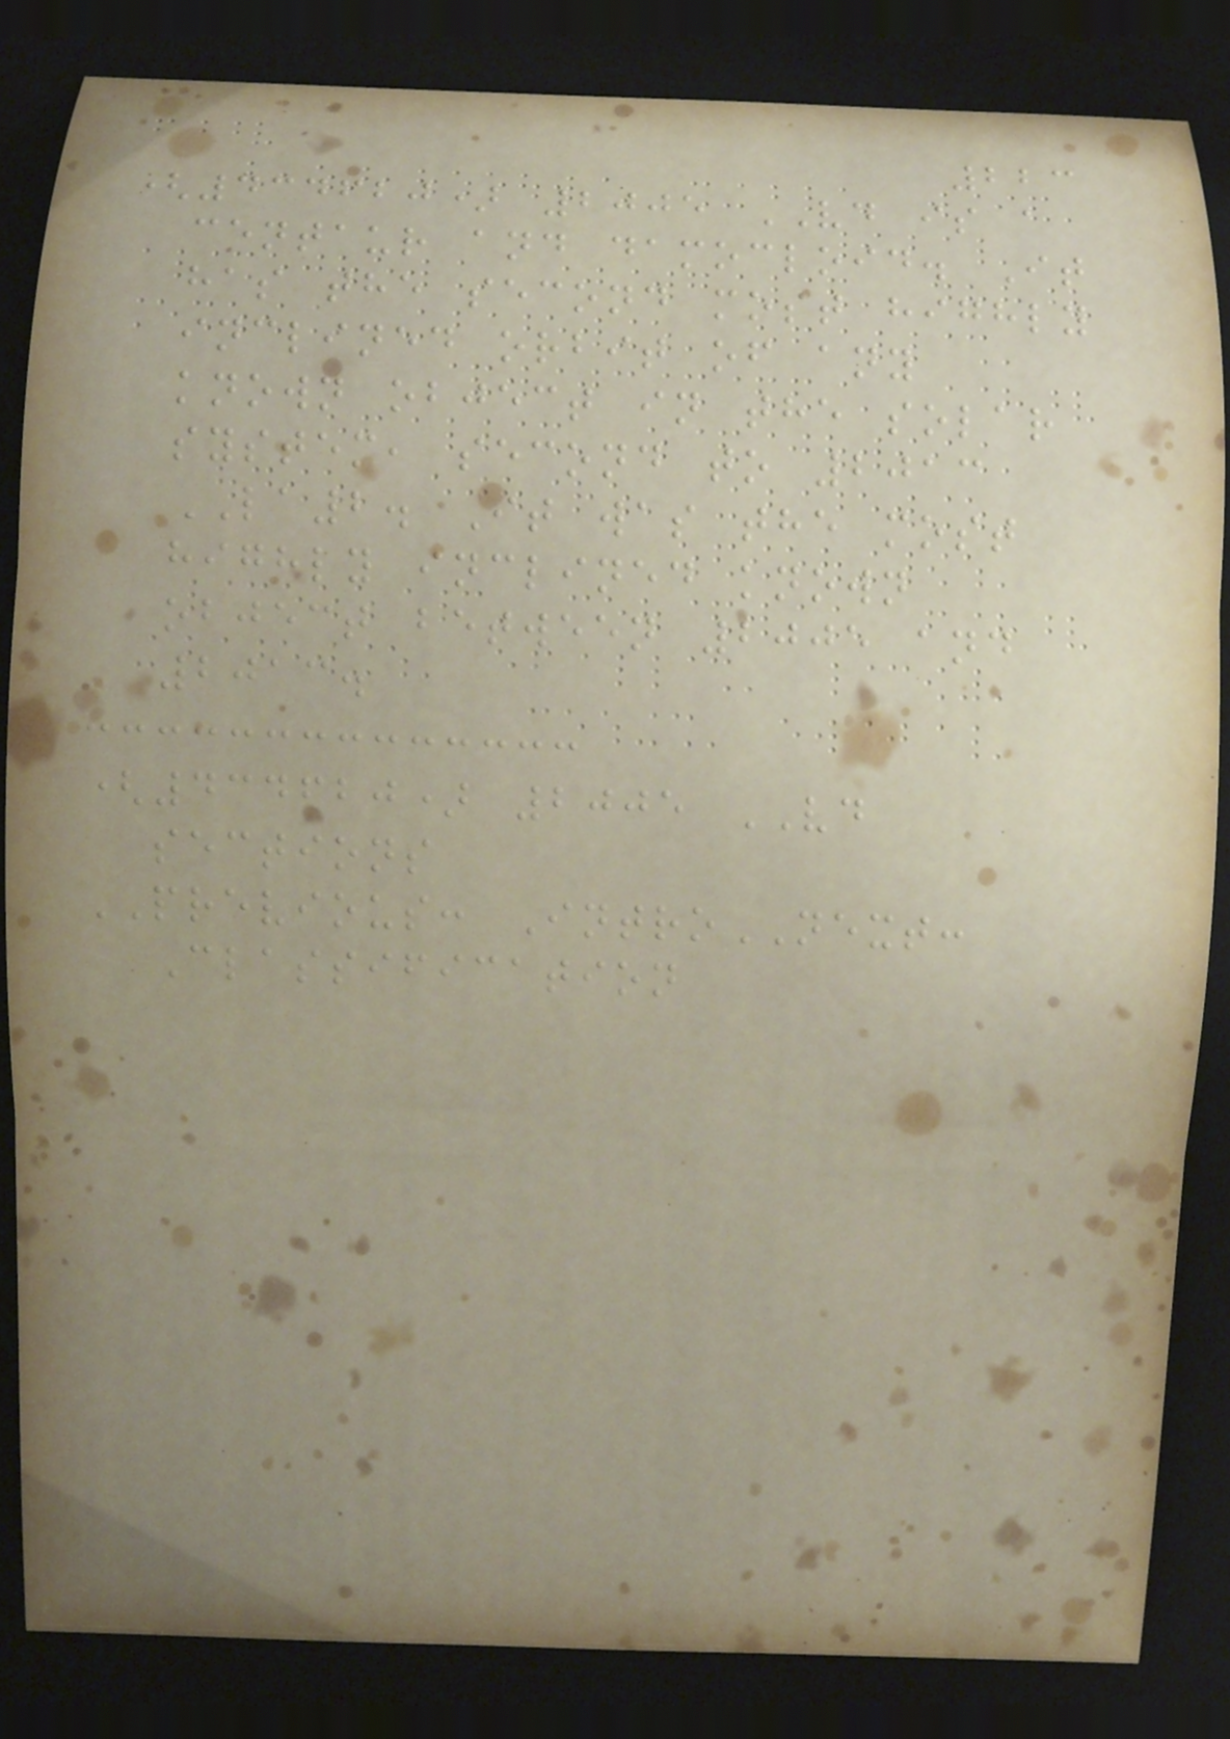223
(434620) 2005 VD is a
centaur and damocloid. It
has the second most highly
inclined orbit of any
known object in the solar
system, second to 2013
LA2. It was the most
highly inclined known
object between 2005 and
2013.
(434620) 2005 VD
sections
PREVIOUS: IntroNEXT:
Classification
